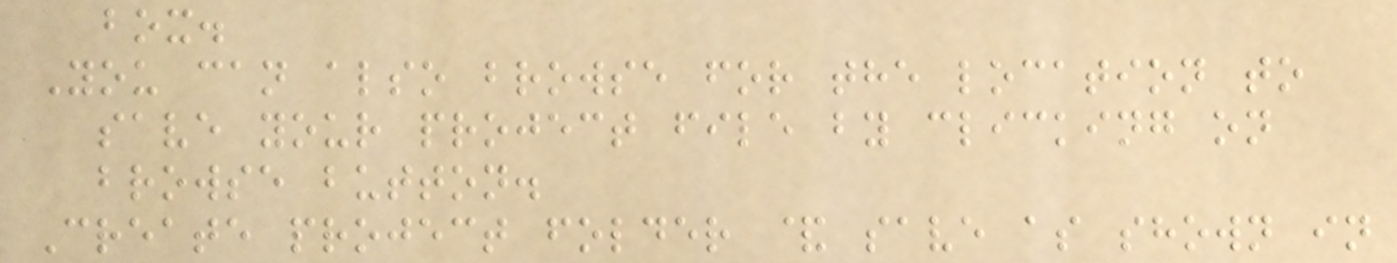box.
You can also browse for the location to
save your project file by clicking on
browse button.
Create project folder & save as shown in
